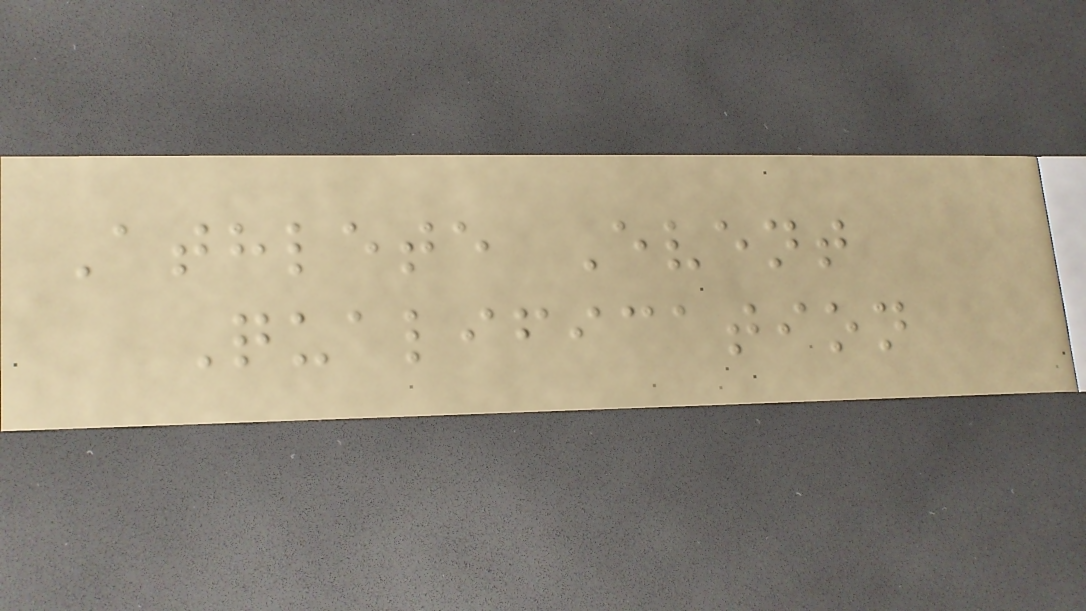Athlete Event
Qualification
